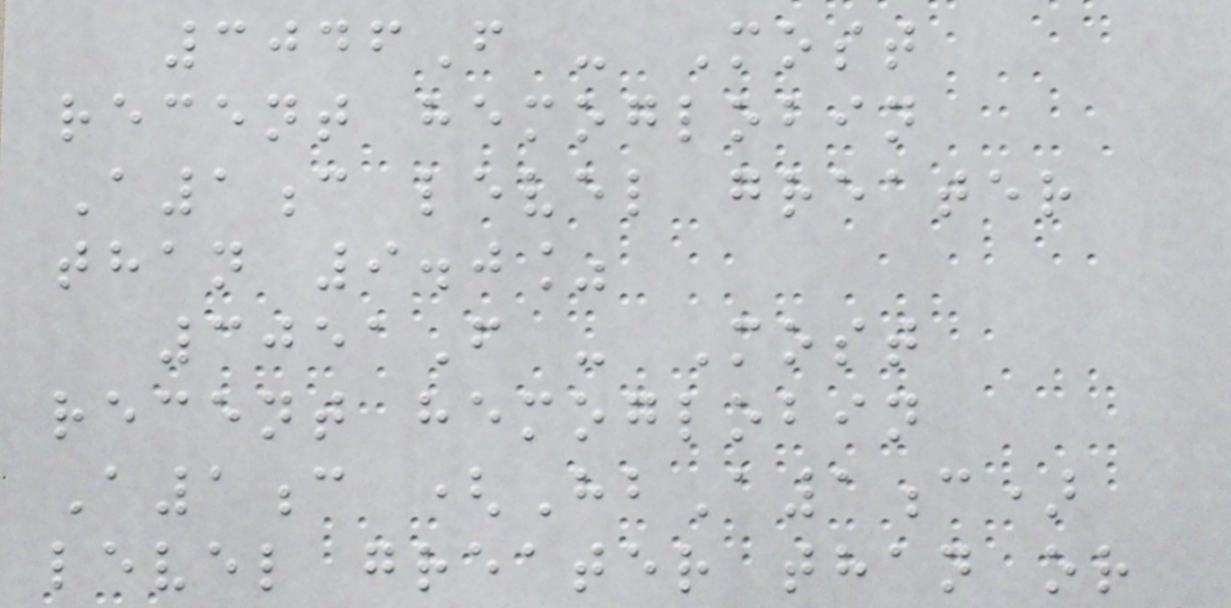3046F - Most
recent hemoglobin
A1c level greater
than 9.0%
3051F - Most
recent hemoglobin
A1c (HbA1c)
level greater than or
